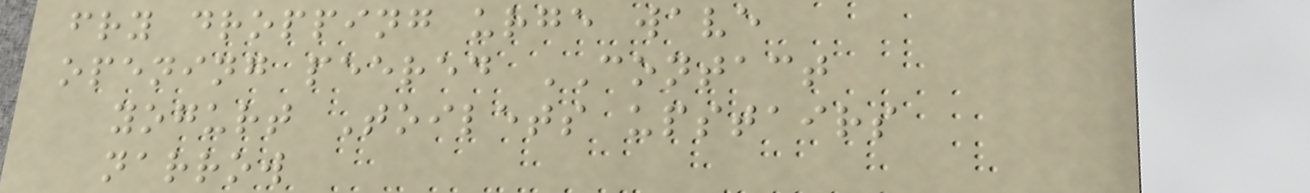fry dropping urge wave
opening peered CONTACT
yogurt Toilets upstairs
narrow
